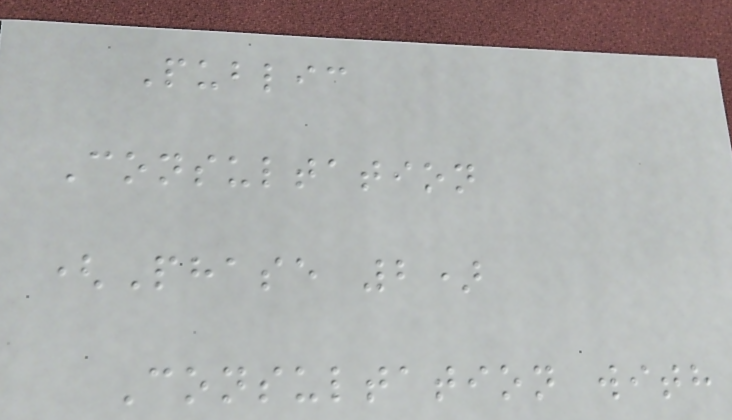Public
Consultation
(Phase 2)
Consultation with
